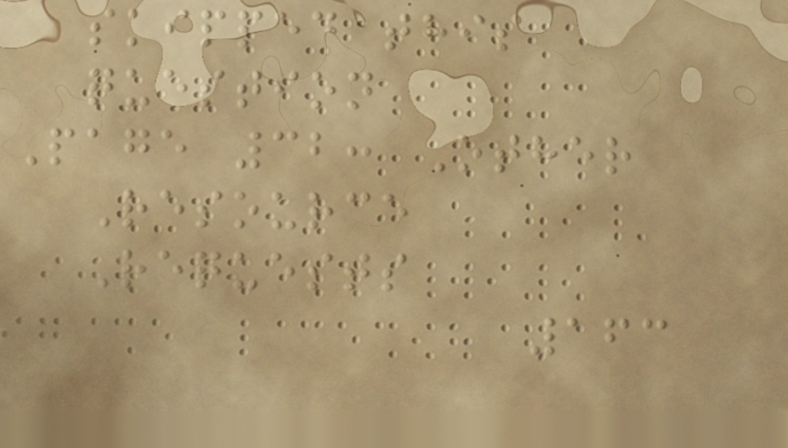skipped this
question
Page 32: Other
Resource
Requests
163
